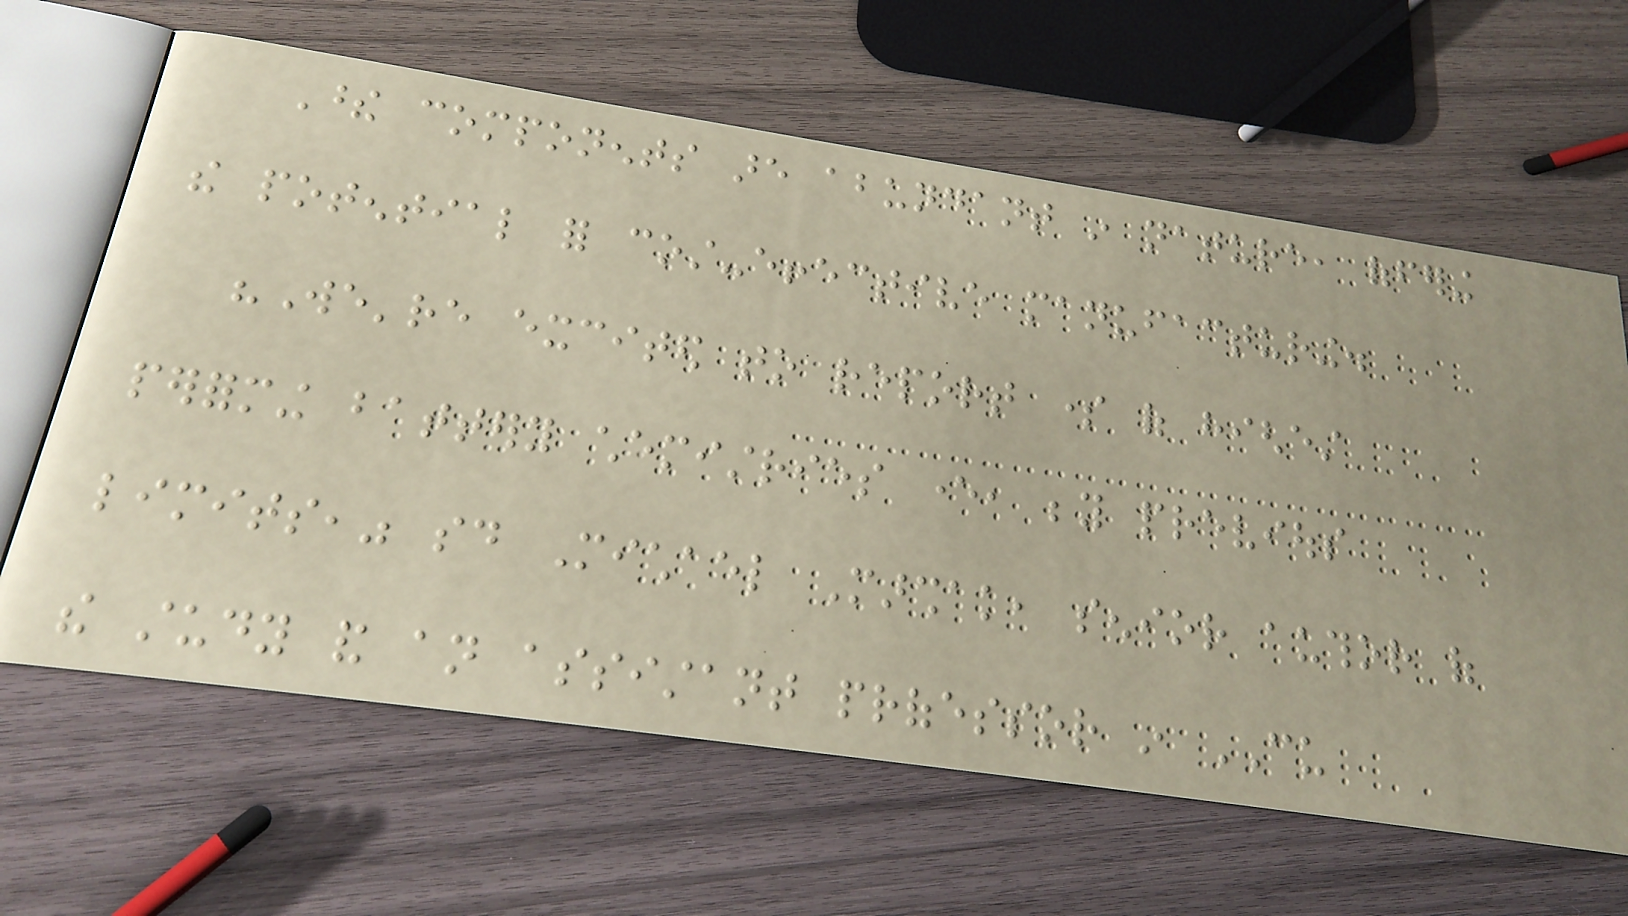These components are abundant in nature, offering
the potential for cost-effective manufacturing.
"We're excited to report some of highest
performing battery chemistries ever, beyond previous
limits," said Michael Marshak, senior author of
the study and an assistant professor in CU
